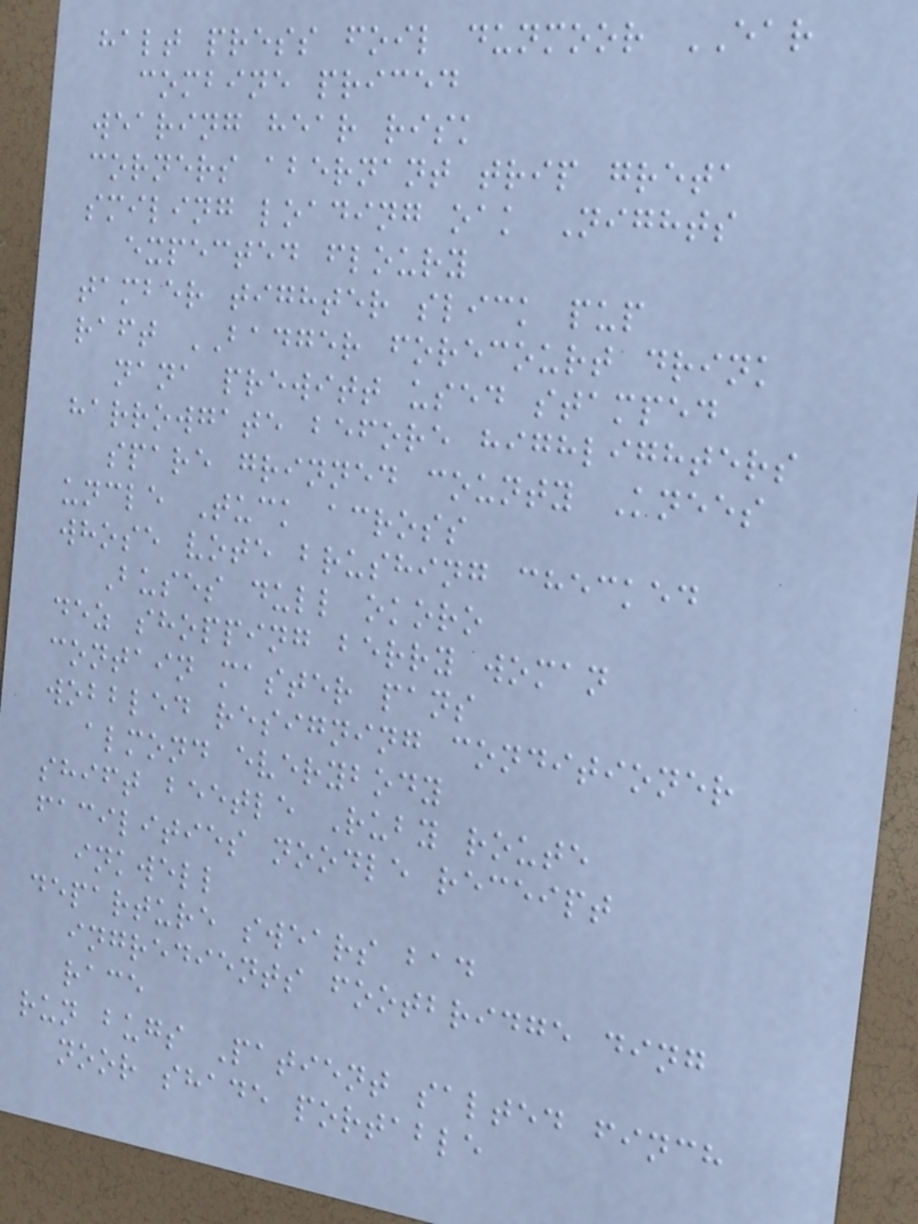halt press foil dunmoor EAR
combine priced
wearing hear risk
corners abernant trip greta
smiling loading oak Nights
expected floury
tamber tighter slick pup
raft BADGER forecourt drink
nana prewitt used stamped
harrowgate before highlighters
spare grinned county Knees
uncle Tuck across
whose vote brushing checked
Buses dull okoro
dez shopping berry woman
contain master pans
wobbled resigning conditioner
almond everybody
shift beetle Ruby route
facilities noodle receipt
inkwell
departure swears bad
ingredients footbridge ding
race
run bugs Patient salted finch
noor shade portable
